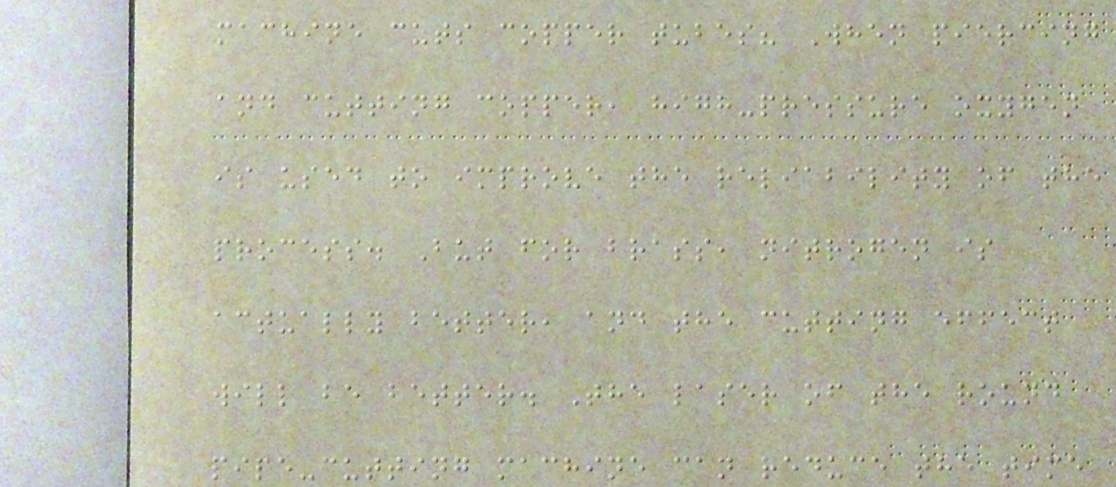machine cuts copper tubes? When piercing
and cutting copper, high-pressure oxygen
is used to improve the reliability of the
process. But for brass, nitrogen is
actually better, and the cutting effect
will be better. The laser of the round
pipe-cutting machine can reduce the time
